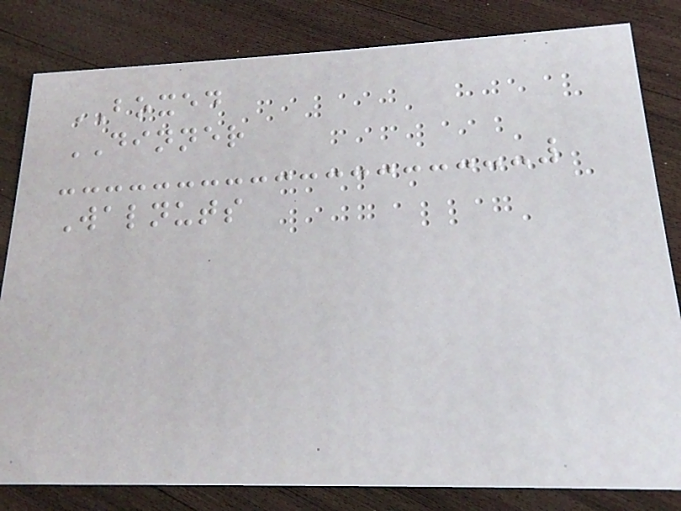BOXED
DINNER
Walnuts
